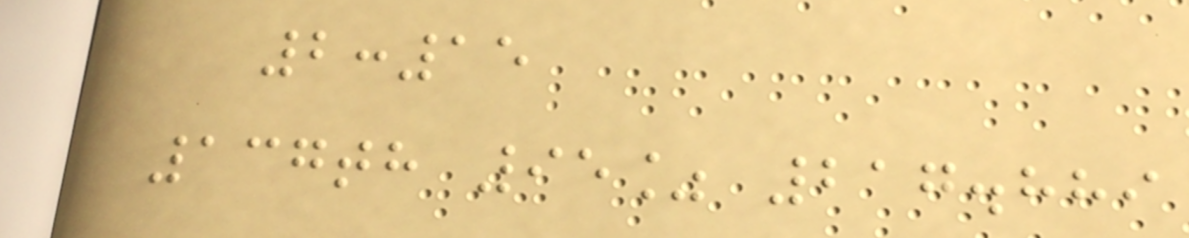2:15
137th 95% 217.889
